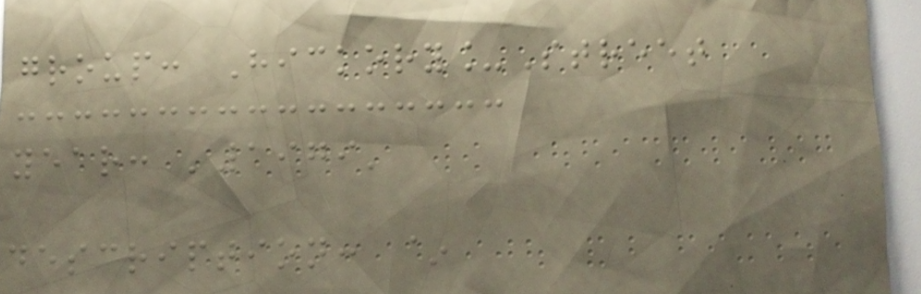group: Hickory_Street
year: '1979'
description: ~
